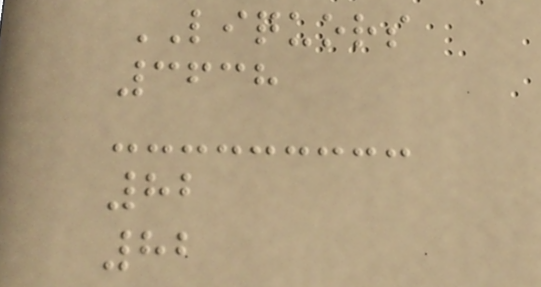LIQUORS
3638
82
82
